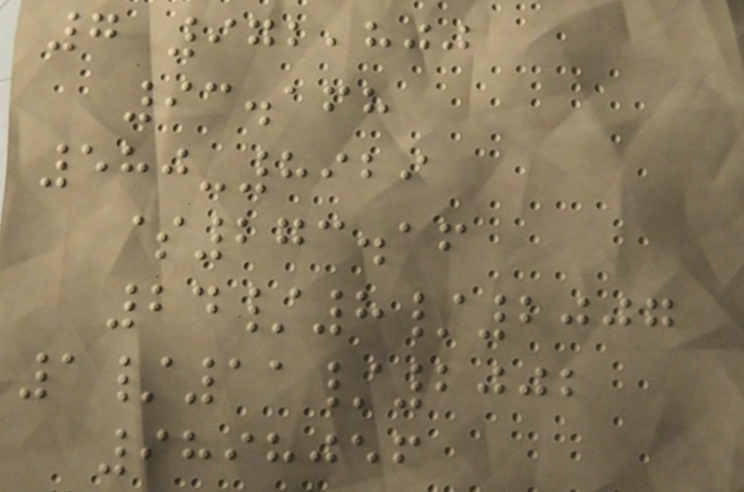7 972,800
93.168
580-8929
$273.16
24/8/2007
1/11/2002
9898056
